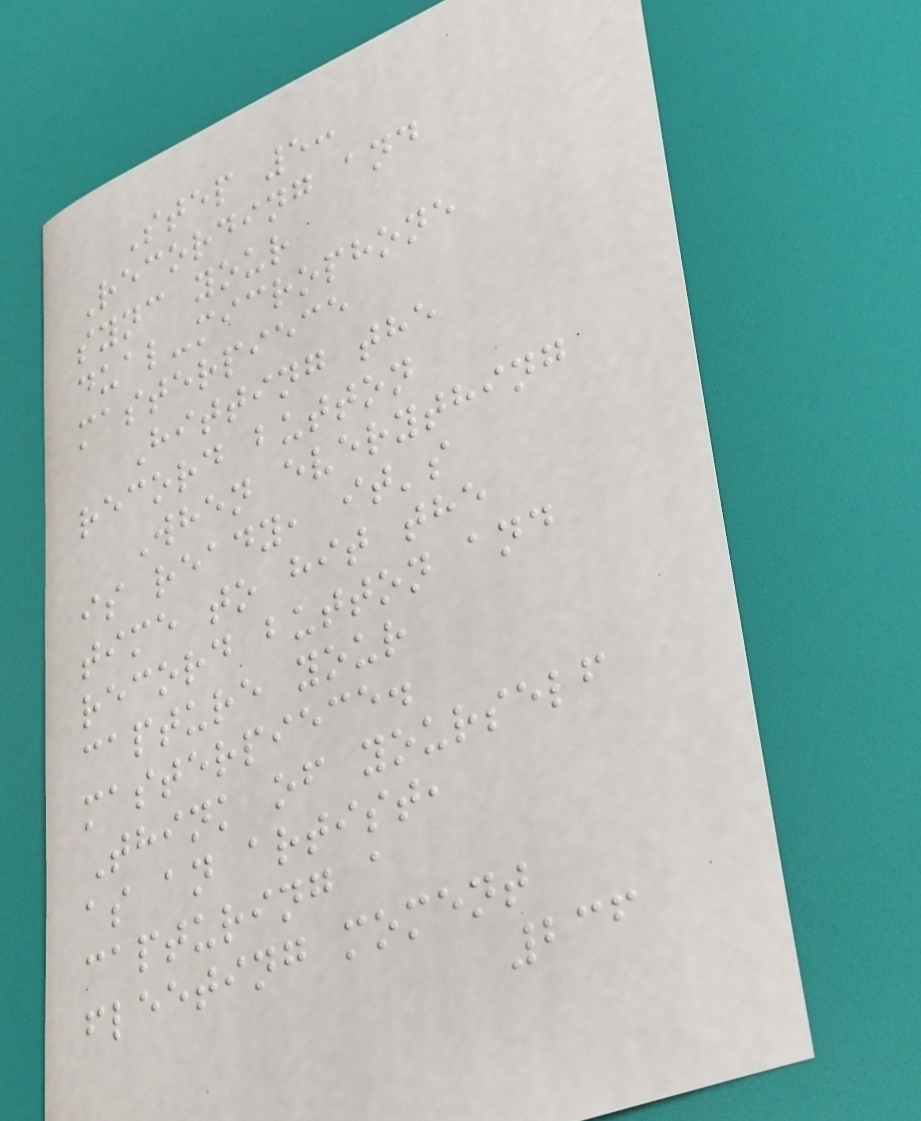Step 5:
Recording and
sync your
dual-microphone
masterpiece
Hitting the
record button
When everything
is ready, it's
time to hit the
record button and
capture your
masterpiece.
Think of yourself
as an artist,
capturing a
fleeting moment
236
